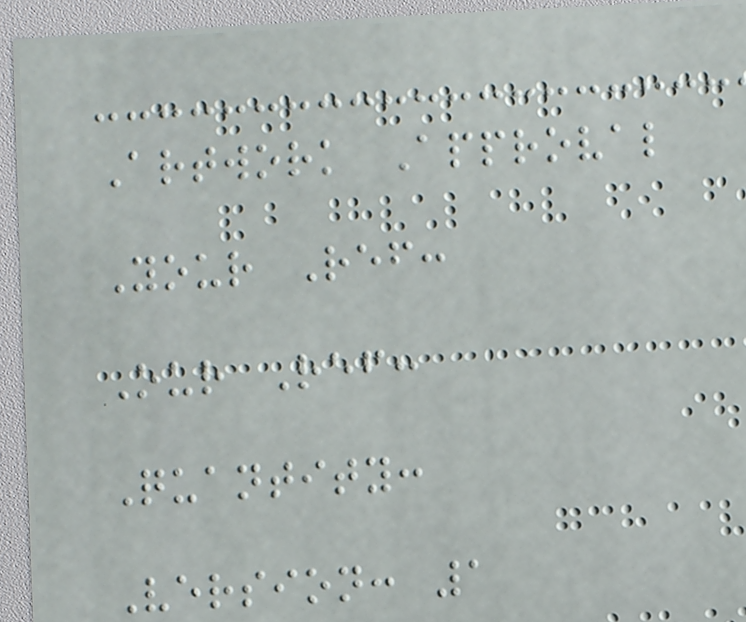Artwork Approval
Your Ref:
Our Ref:
Quantity:
Version: 1
